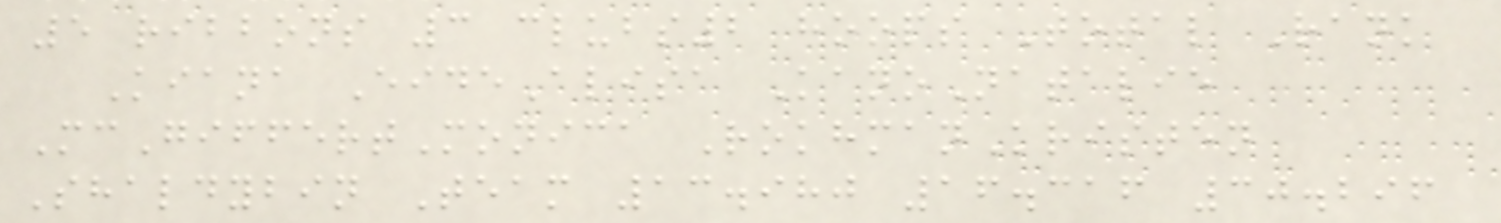5 ribbons 3 clubs2 hoops Total Rank
Kiana EideAlisa KanoNatalie
McGiffertMonica RokhmanKristen
Shaldybin Team 13.980 16.316 30.296
